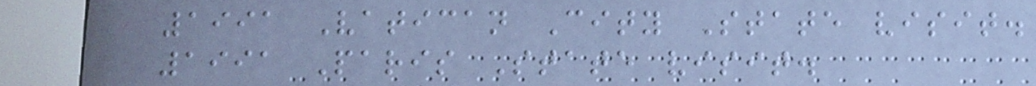1991 Vatican City State visit.
1991 Paris State visit.
